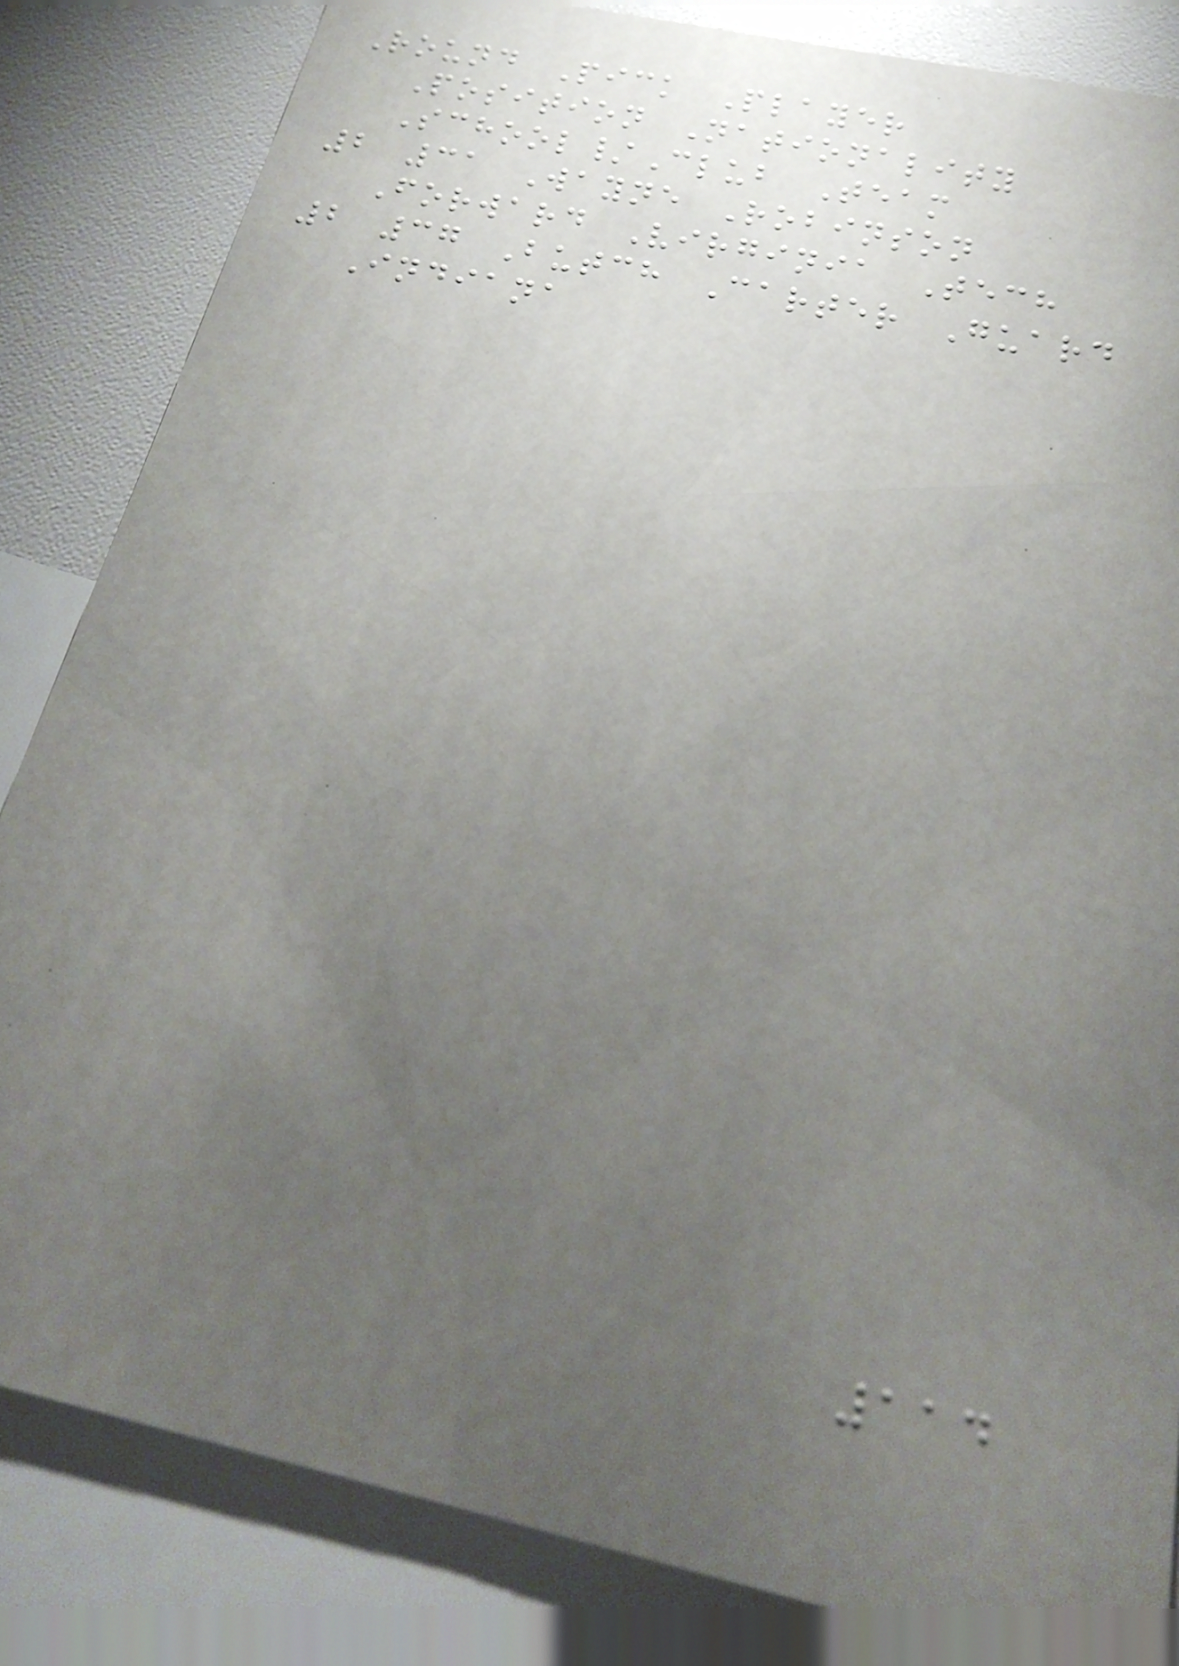Round Pick Player
Position Nationality
School/Club Team
2 31 Wayne Robinson
Forward Virginia Tech
2 37 Butch Carter Guard
Indiana
114
